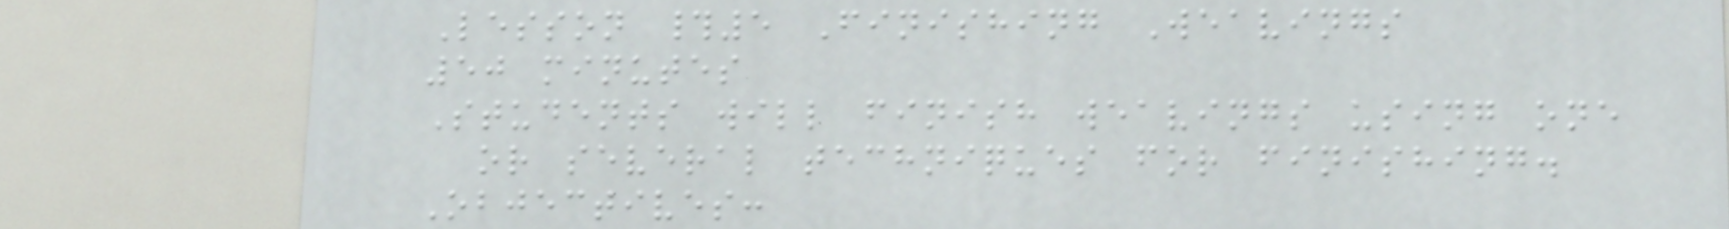Lesson #5 Finishing Weavings
50 minutes
Students will finish weavings using one
or several techniques for finishing.
Objectives:
